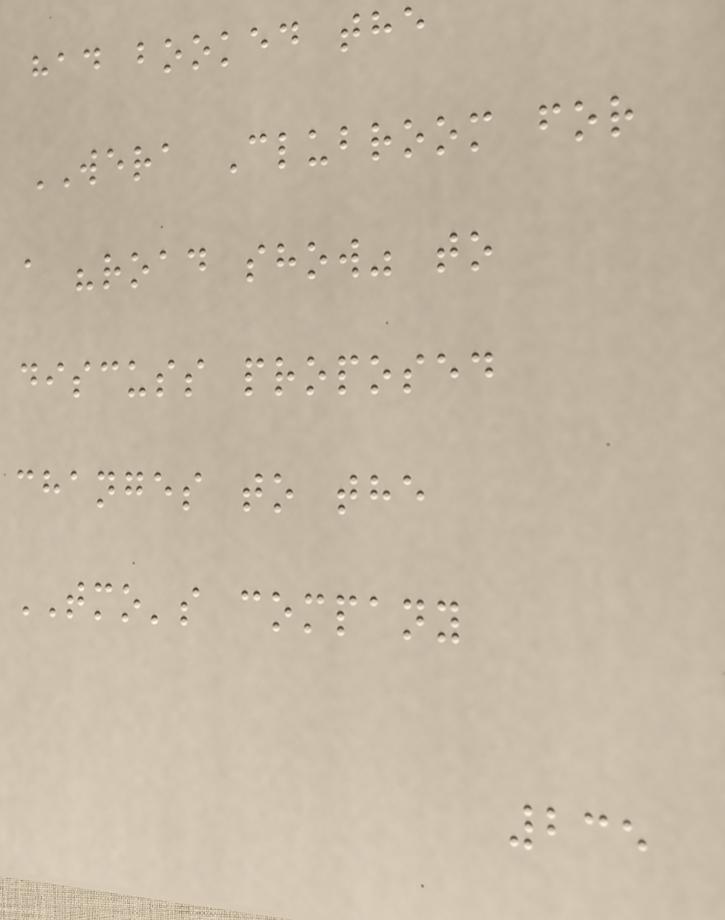had booked the
WERA Clubroom for
a "road show" to
discuss proposed
changes to the
TMO's company
235
